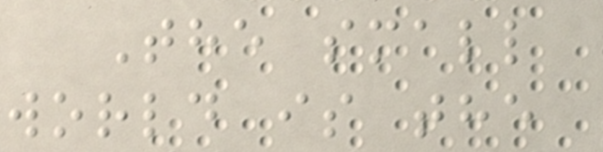The small
world is the
